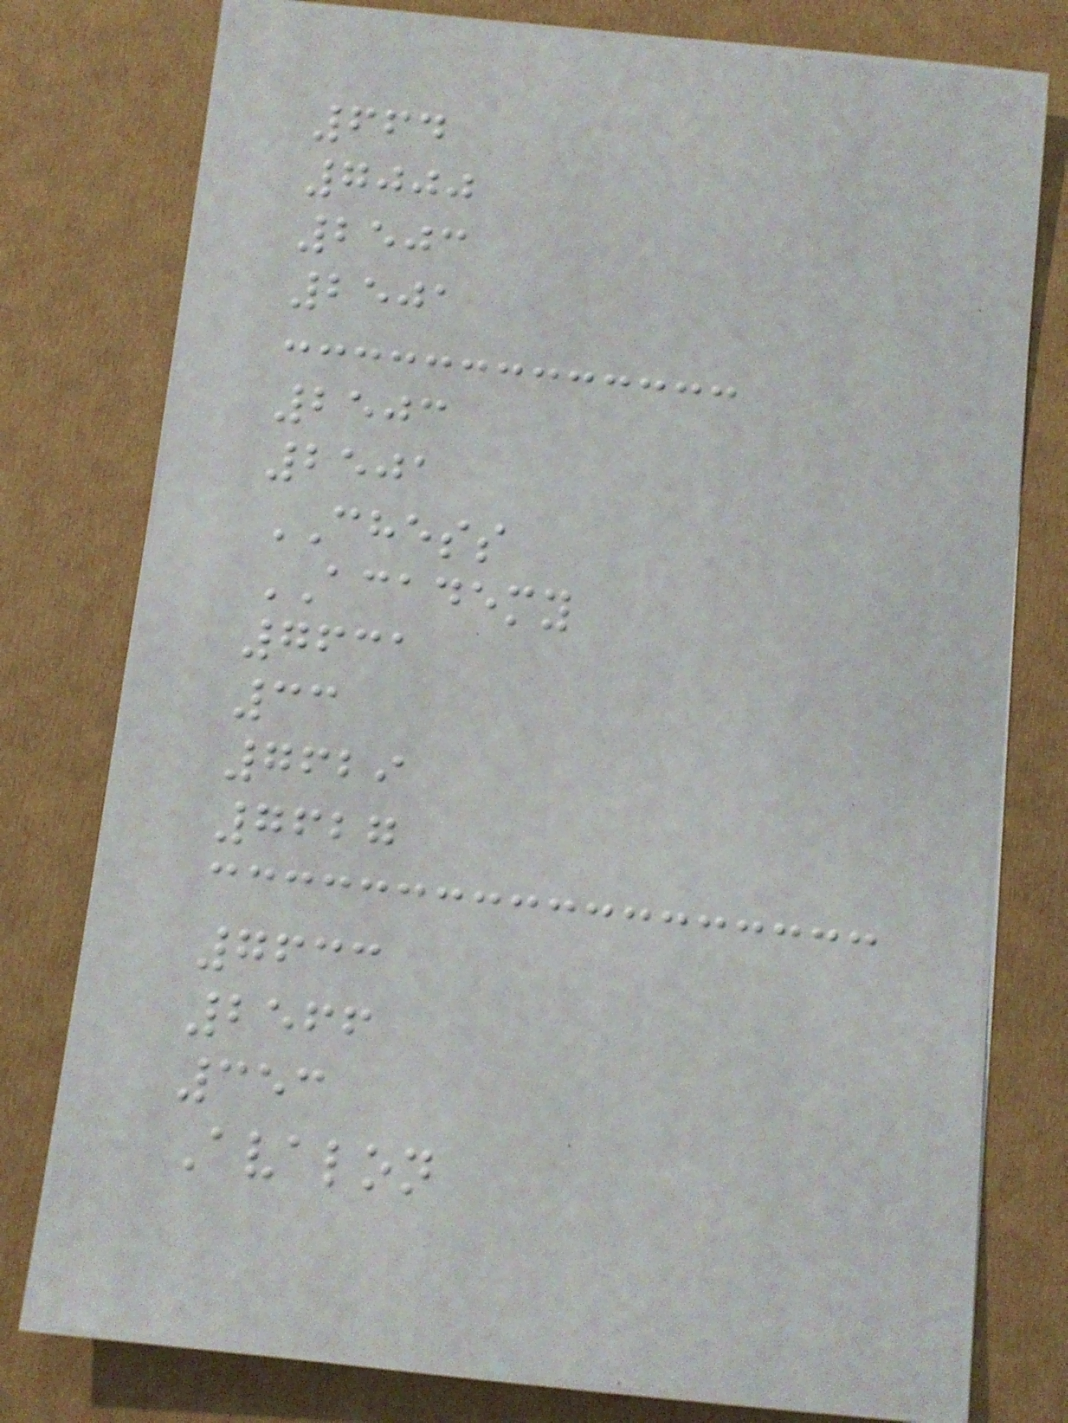664
7000
2503
2501
2503
2501
CHESS
ACADEMY
7631
33
7629
7627
7633
2566
353
Avalon
